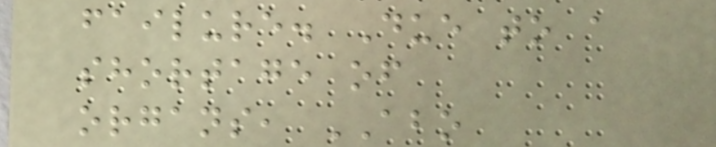failure. Due to a
shortage of
organs, ABO
